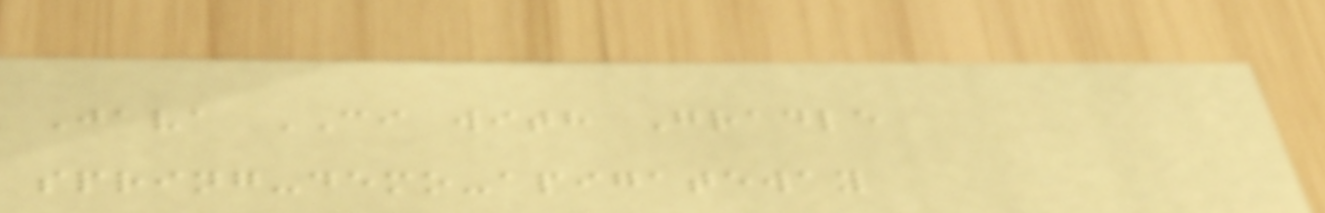Java CI with Gradle
spring-demo-apigateway
